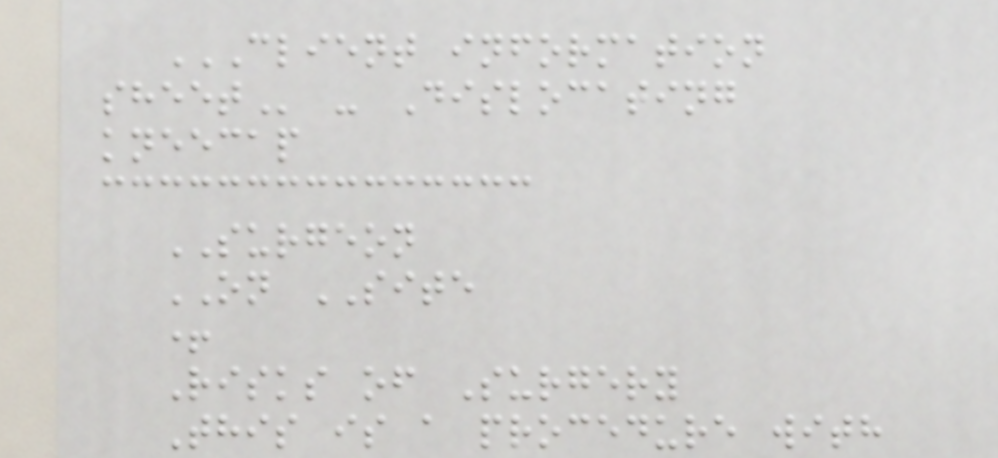CLIENT INFORMATION
SHEET - Dislocating
kneecap
SURGEON
ON SITE
+
Risks of Surgery
This is a procedure with
